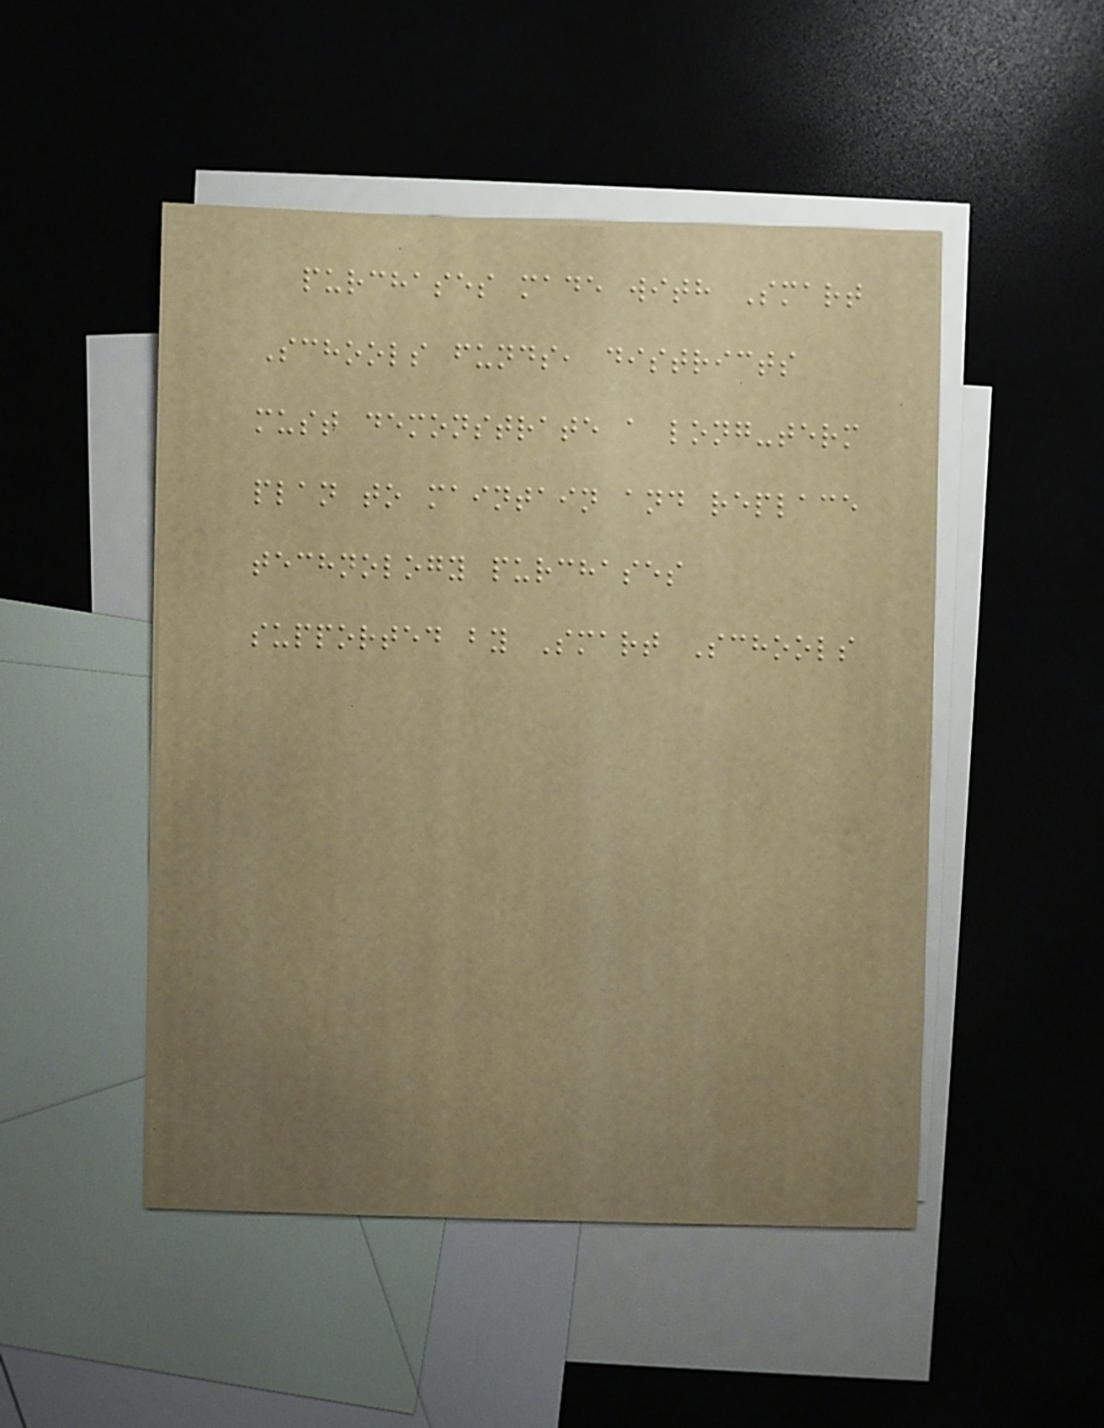purchases made with Smart
Schools funds, districts
must demonstrate a long-term
plan to maintain and replace
technology purchases
supported by Smart Schools
